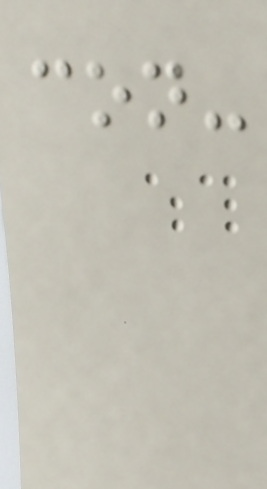con-
